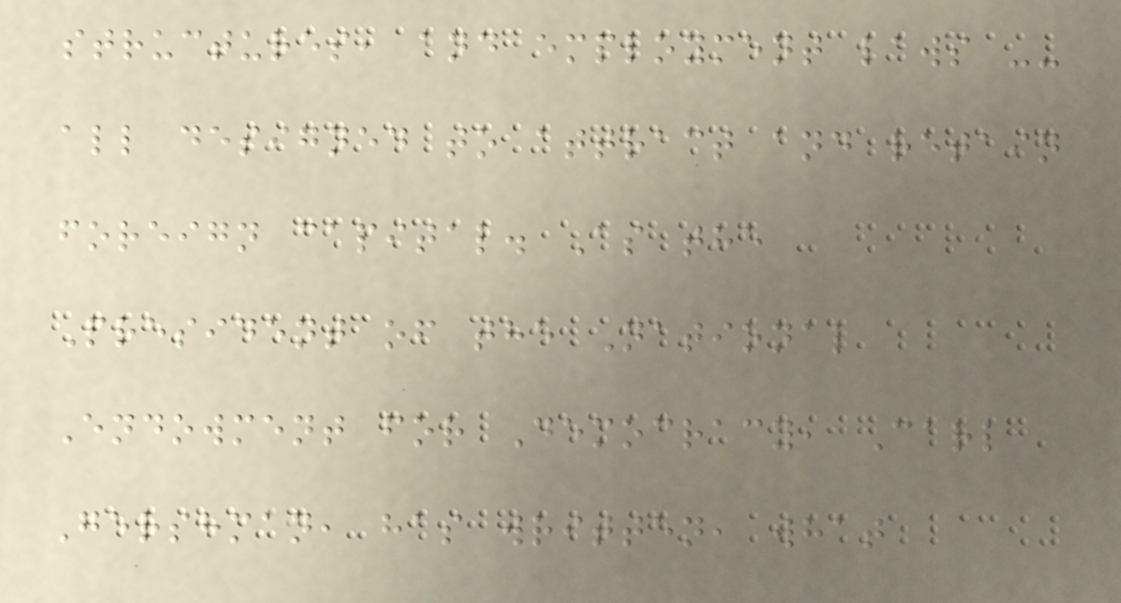structures, and employment laws --
all designed to attract and retain
foreign capital. As the
President of the National
Endowment for Democracy, Carl
Gershman, has written, what
